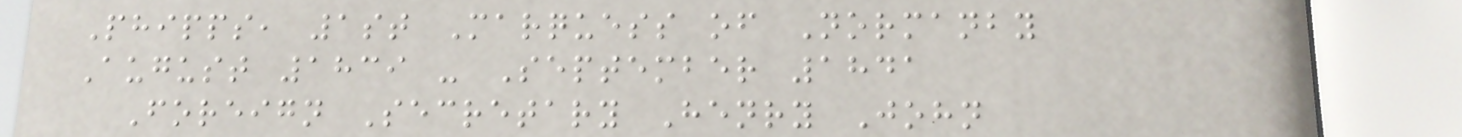Phipps, 1st Marquess of Normanby
August 1839 - September 1841
Foreign Secretary Henry John
